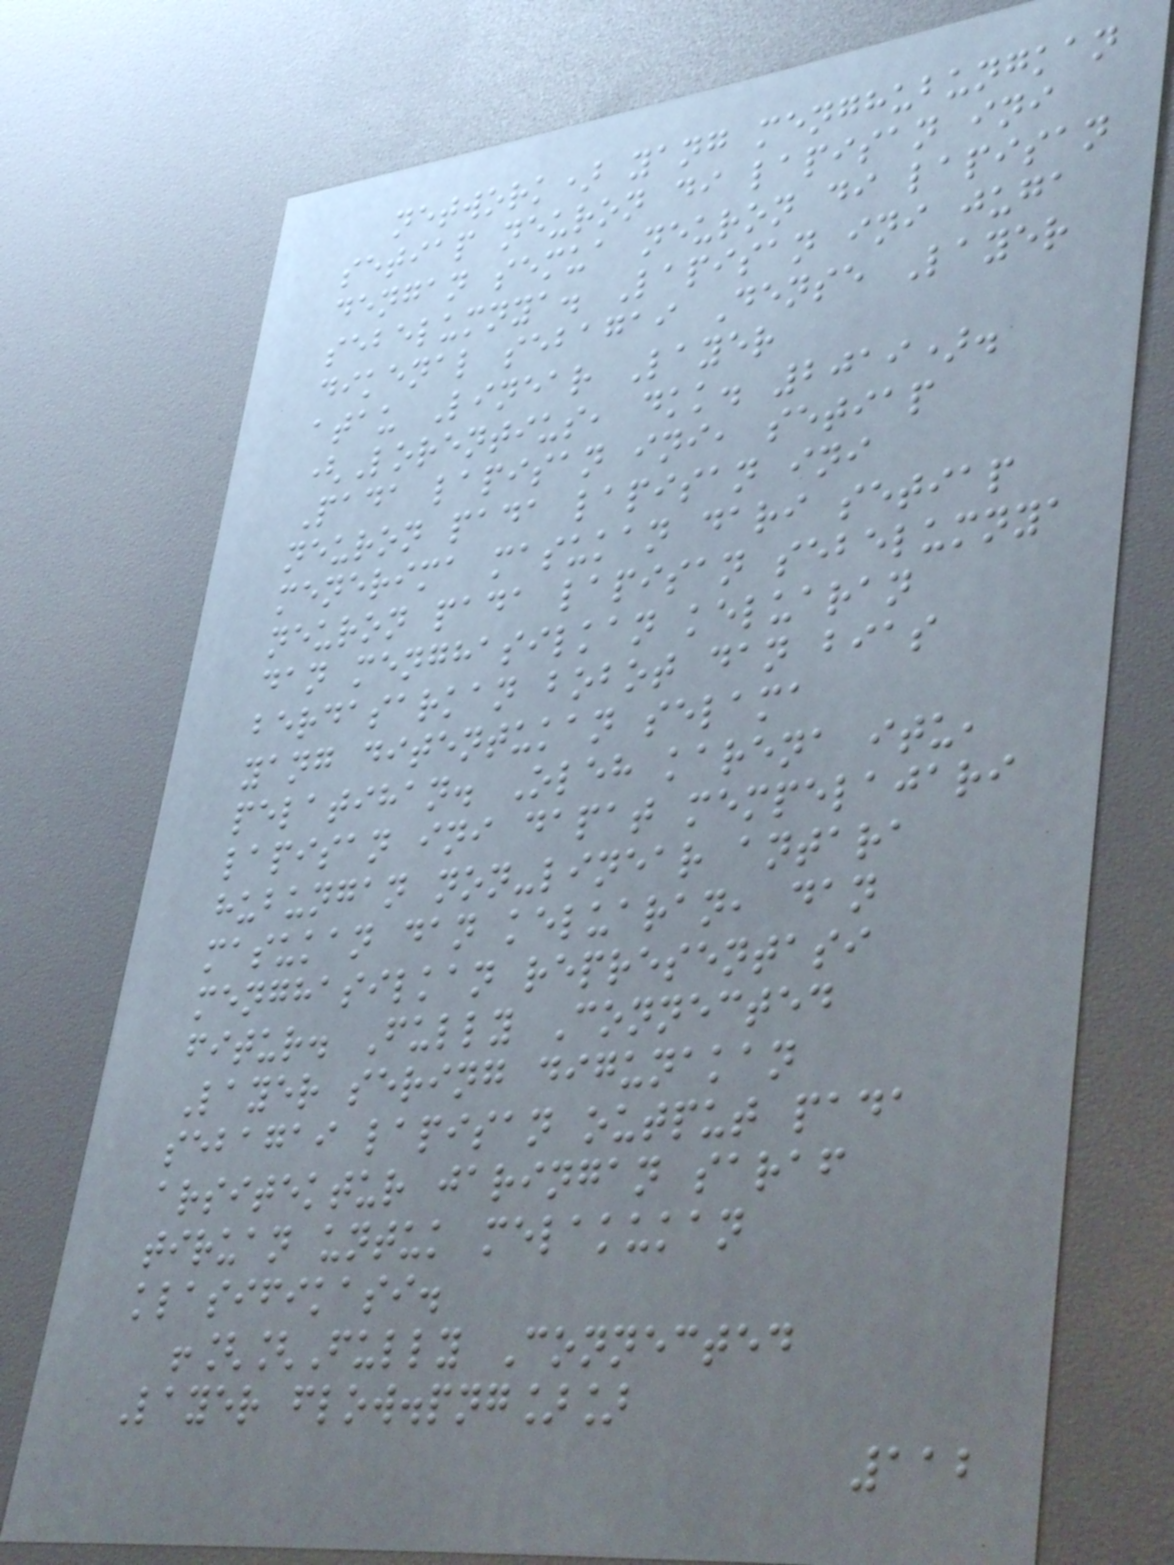network) yang menghubungkan
setiap neuron di lapisan ini
dengan semua neuron di lapisan
sebelumnya. Lapisan ini juga
dikenal sebagai Dense Layer
atau Linear Layer
(Lorentius, dkk. 2019).
Pada lapisan ini, setiap
neuron pada lapisan ini
menerima masukan dari setiap
neuron pada lapisan sebelumnya
dan menghasilkan keluaran
berdasarkan bobot dan bias
yang ditentukan selama
pelatihan. Oleh karena itu,
lapisan ini dapat mempelajari
hubungan non-linear antara
masukan dan keluaran, dan
menghasilkan representasi
fitur. Fully Connected
Layer sering digunakan
sebagai lapisan output pada
arsitektur jaringan saraf
tiruan untuk melakukan
klasifikasi.
![[Fully Connected
Layer flow.png]]
112
